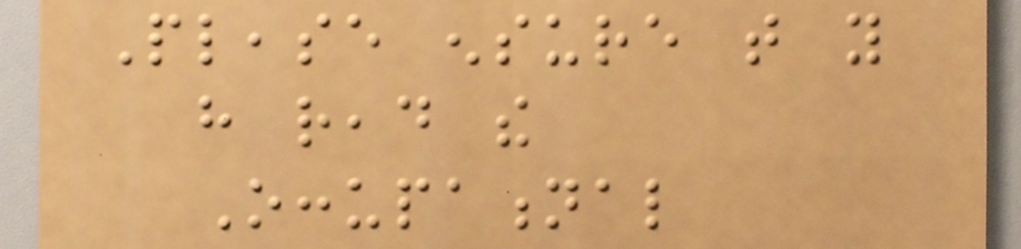Please ensure that you
have read the
Occupational
